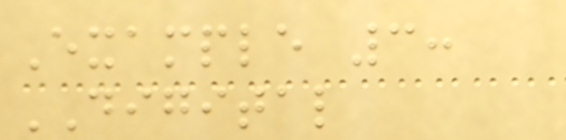Example 3:
DIGITAL
